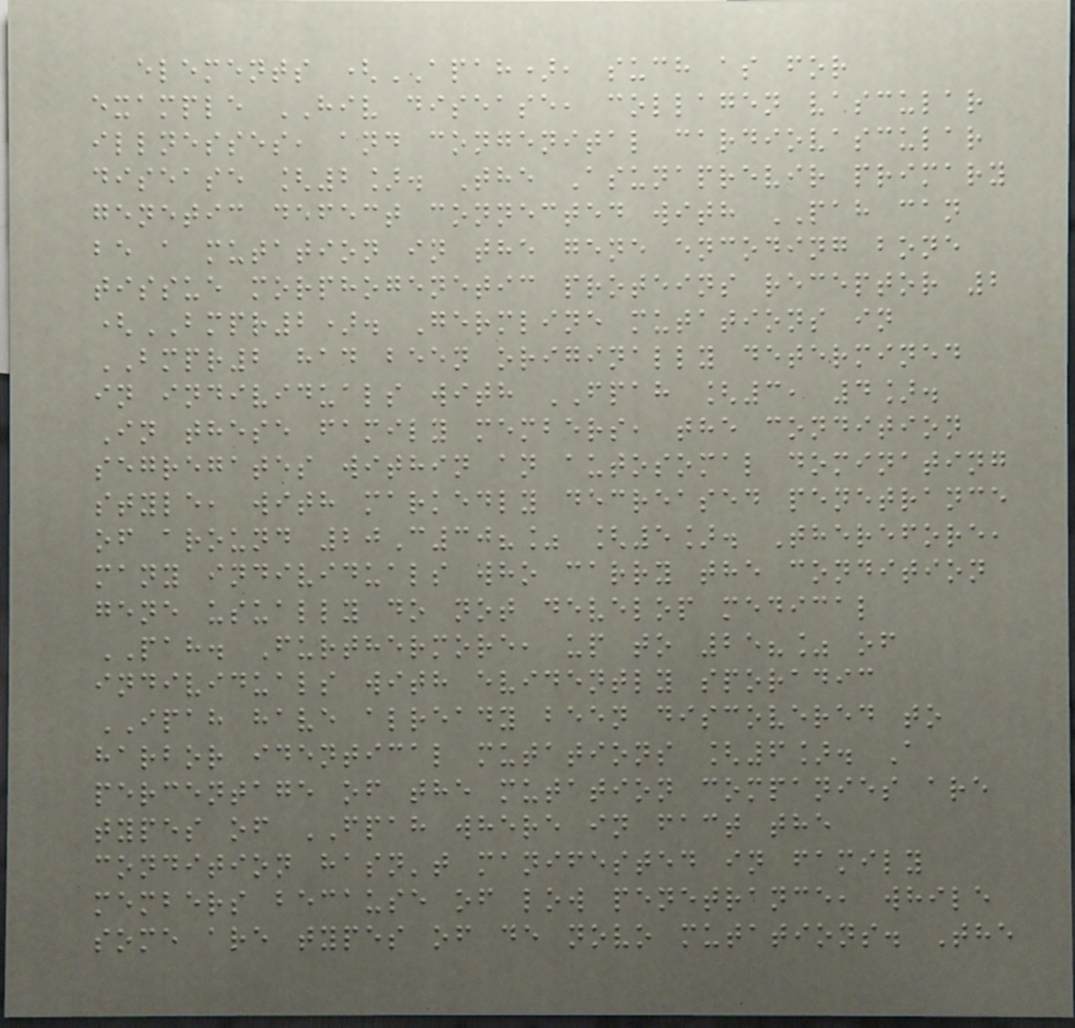elements (APAH), such as for
example HIV disease, collagen vascular
illnesses, and congenital cardiovascular
disease [2]. The Asunaprevir primary
genetic defect connected with PAH can
be a mutation in the gene encoding bone
tissue morphogenetic proteins receptor 2
(BMPR2). Germline mutations in
BMPR2 had been originally determined
in individuals with FPAH [3, 4].
In these family members, the condition
segregates within an autosomal dominating
style, with markedly decreased penetrance
of around 20C30?% [5]. Therefore,
many individuals who carry the condition
gene usually do not develop medical
PAH. Furthermore, up to 25?% of
individuals with evidently sporadic
IPAH have already been discovered to
harbor identical mutations [6]. A
percentage of the mutation companies are
types of FPAH where in fact the
condition hasn't manifested in family
members because of low penetrance, while
some are types of de novo mutations. The
